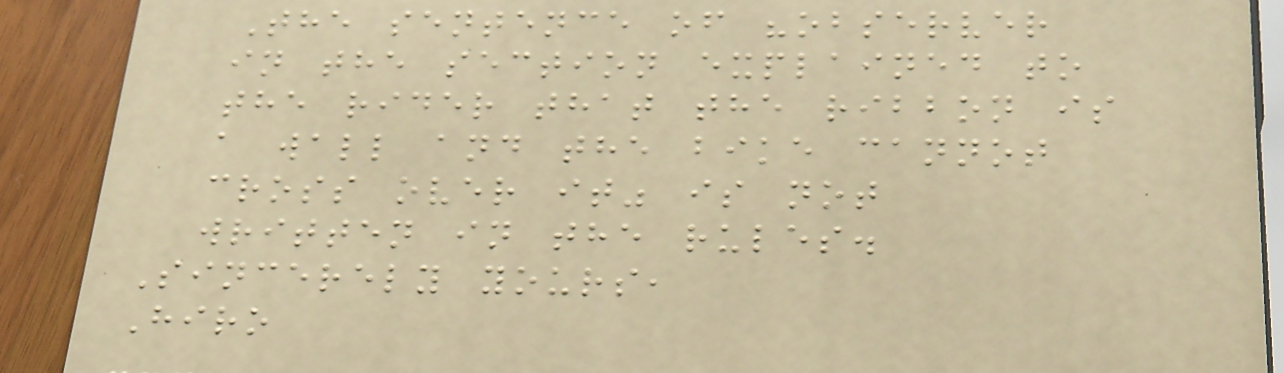The sentence of "observer
in the section explained to
the rider that the ribbon is
a wall and the bike cannot
cross over it" is not
written in the rules.
Sincerely yours,
Hiro
